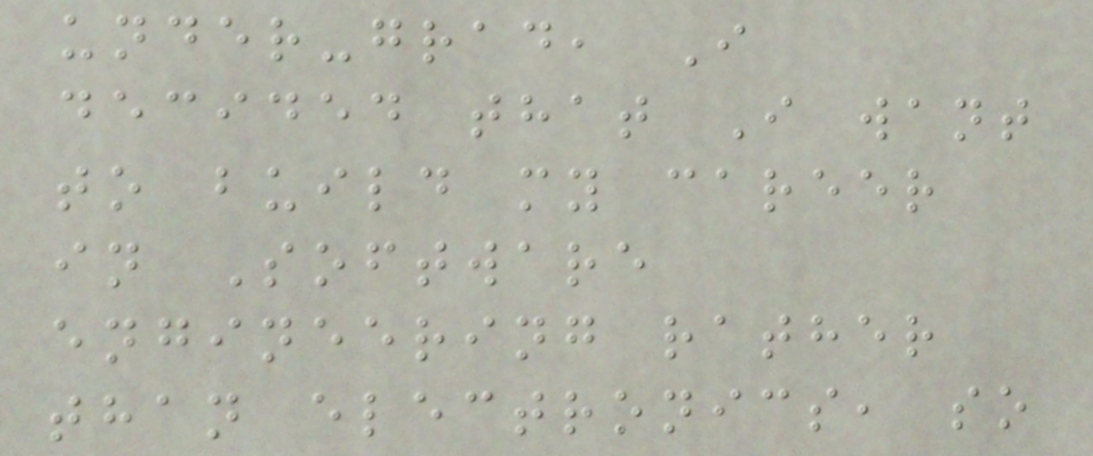under-grad, I
decided that I want
to build my career
in Software
engineering rather
than electronics, so
